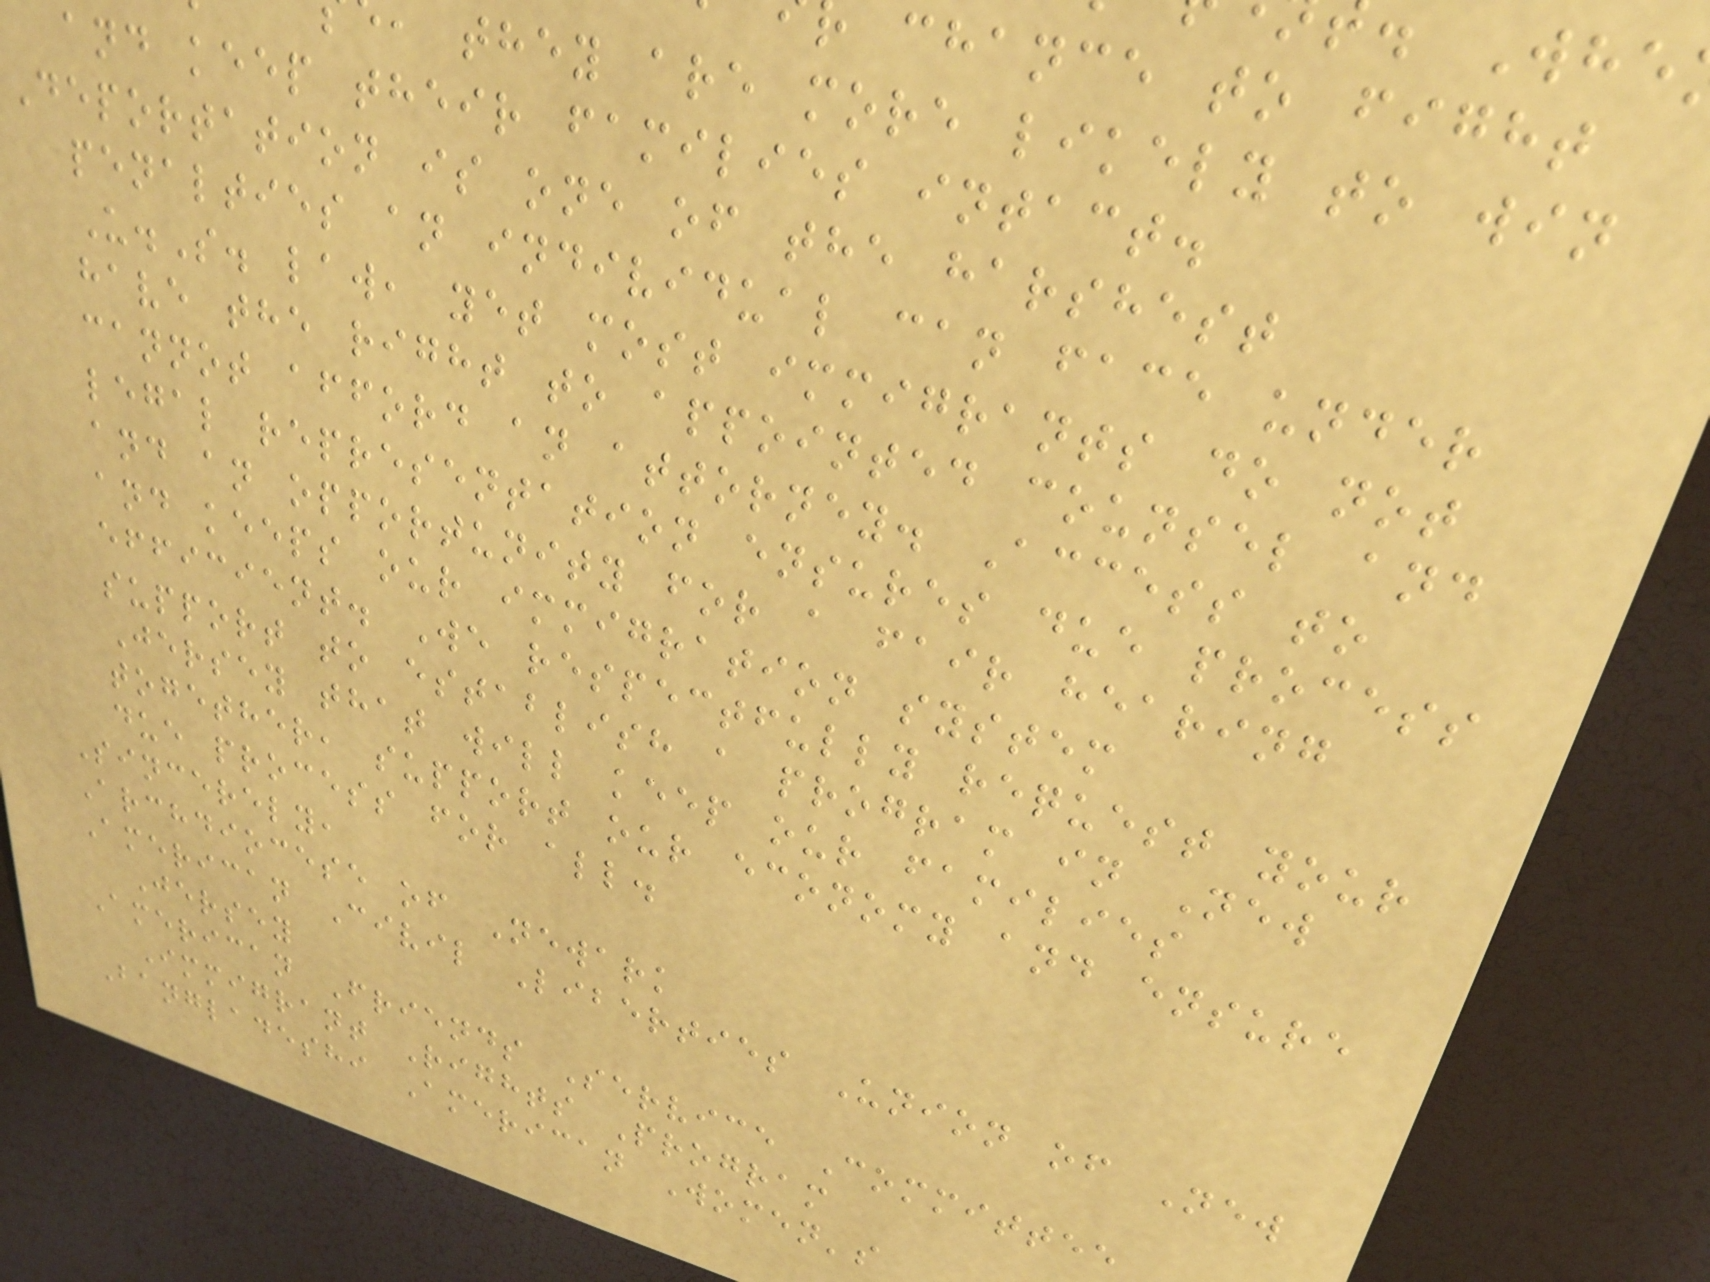chance to fight
, they are more likely to win
and keep their families intact.
Deportation is one of the harshest
penalties an individual can face under
U.S. law, yet most immigrants do not
have the right to appointed counsel and
cannot afford an attorney. Access to
legal representation ensures due process
and an opportunity for a fair hearing
and keeps our immigration system
efficient. We respectfully request your
support to establish a program in New
Jersey that will keep our families
together, support our economy and ensure
due process for all.
Sincerely,
Archdiocese of Newark
American Civil Liberties Union of New
Jersey
American Friends Service Committee
Immigrant Rights Program
Bangladeshi American Women's
